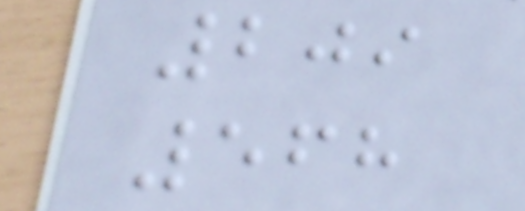209
568
